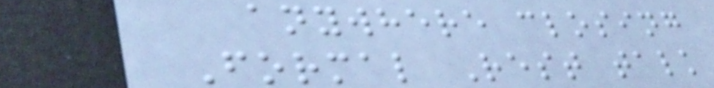anywhere closing
Formal Rest talk
